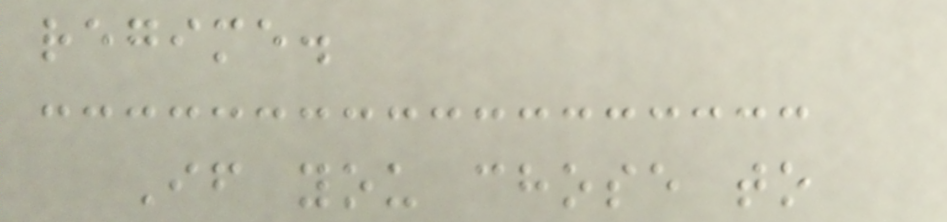regime.
If you chose to
